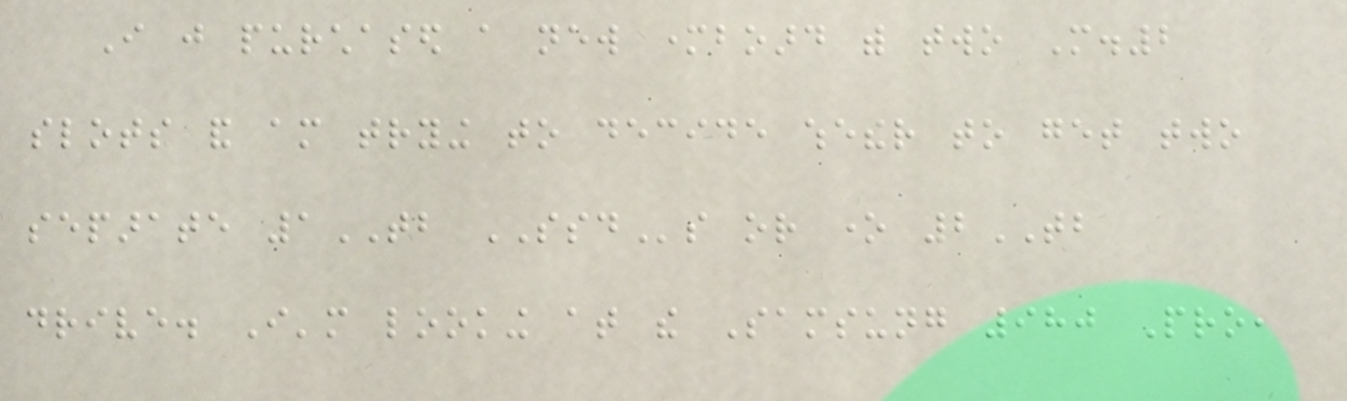I just purchased a new motherboard with two M.2
slots and am trying to decide whether to get two
separate 1TB SSDs or one 2TB
drive. I'm looking at the Samsung 980 Pro,
